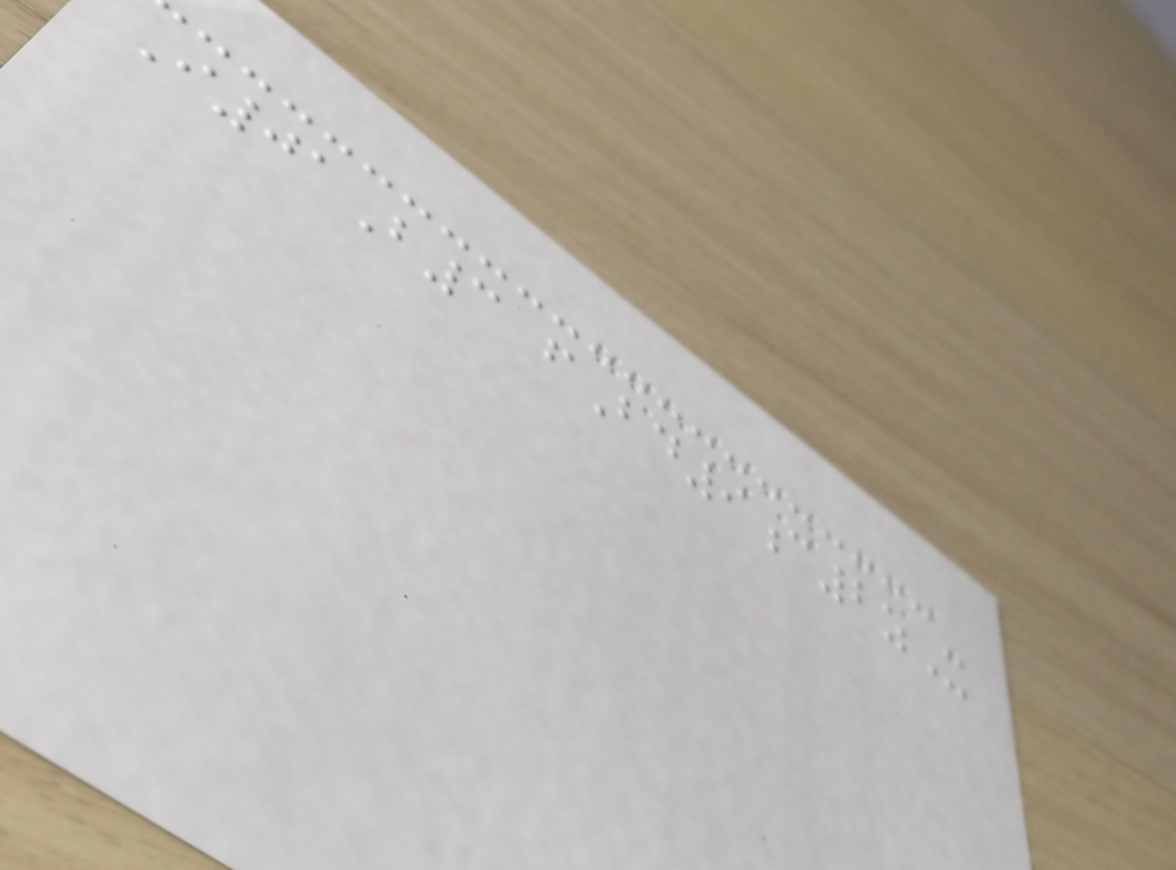I01B3 fBd9c2zX
